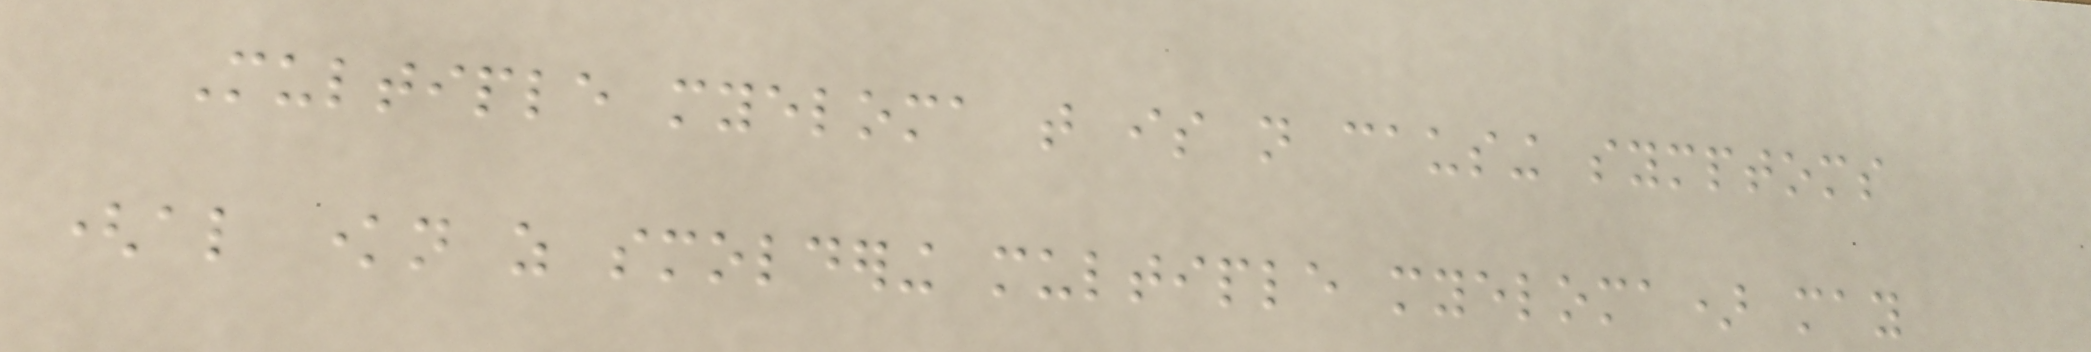Multiple myeloma that is not causing symptoms
(also known as smoldering multiple myeloma) may
